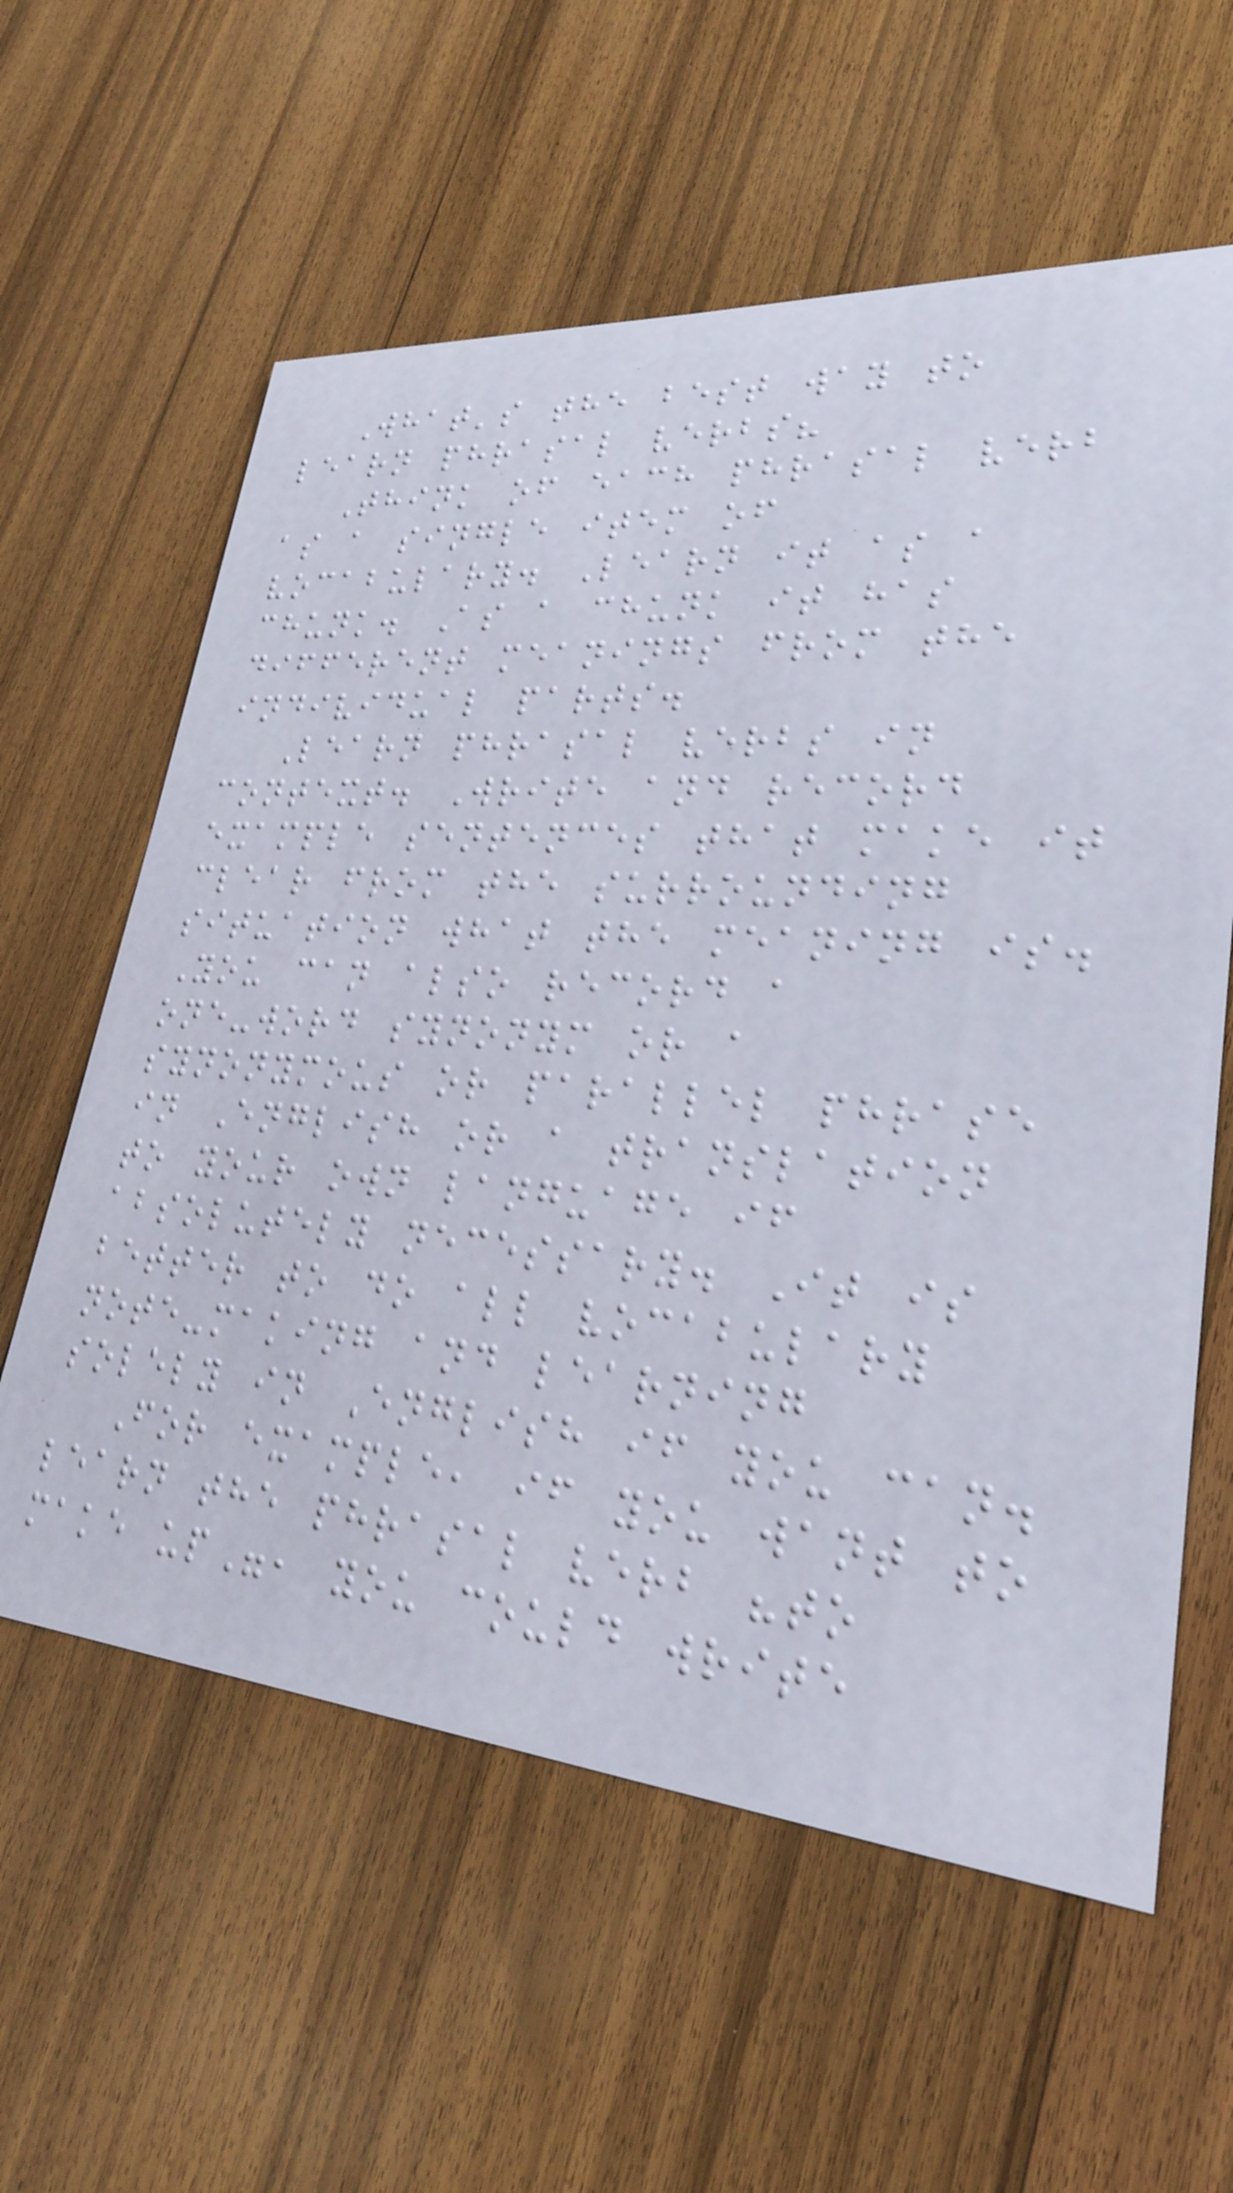What's the best way to
learn phrasal verbs?
Think of each phrasal verb
as a single item of
vocabulary. Learn it as a
chunk. As a chunk it has
different meanings from the
individual parts.
Learn phrasal verbs in
context. Write and record
example sentences that make it
clear from the surrounding
situation what the meaning is.
You can also record a
one-word synonym or a
synonymous or parallel phrase
in English or a translation
to your own language if
absolutely necessary. It is
better to do all vocabulary
note-making and learning
solely in English if you can.
For example, if you want to
learn the phrasal verb "to
make up", you could write
